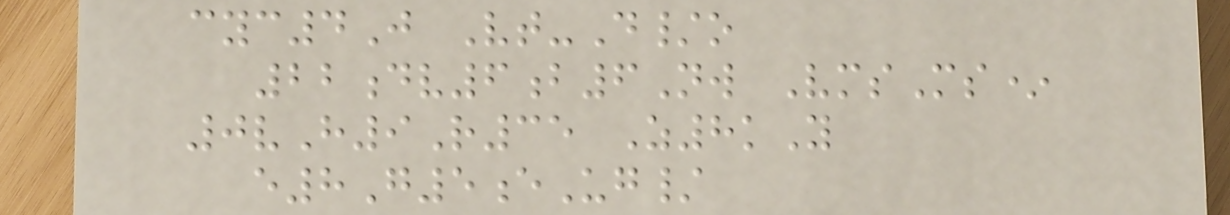cyc4J Vt-D/o
22dv6b6Nw VmsMs*
0vH9R35 Z8kY
e8G5eUg/
